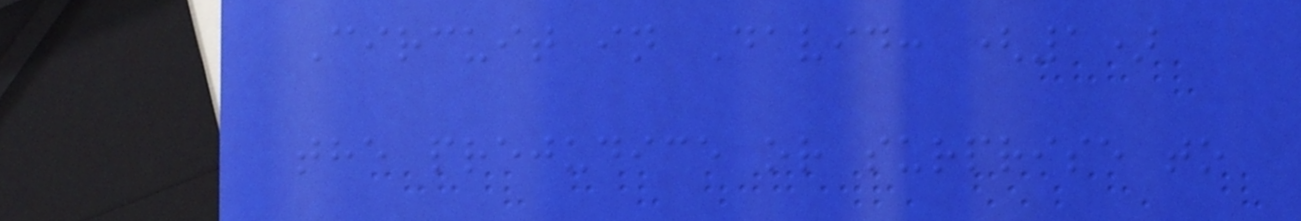Circuit in David: (1)
the prejudice or surprise to
